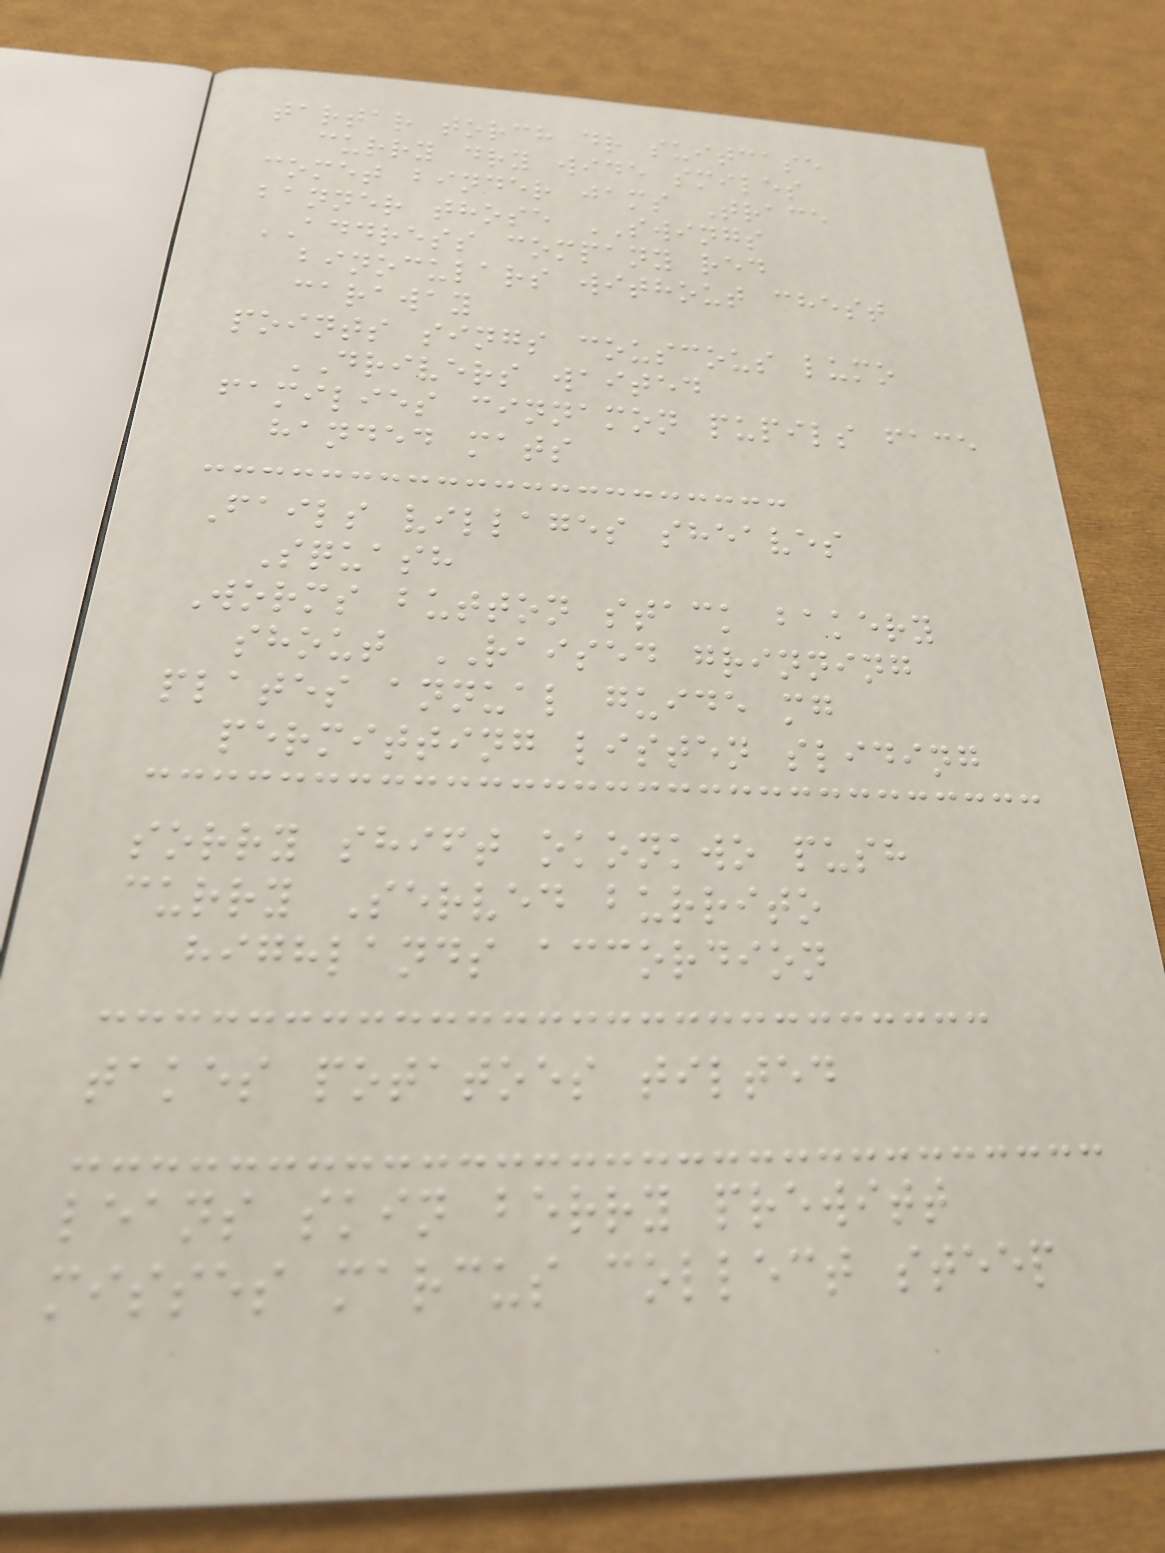tartar torch dr suitcase
curry dry wide smiles
comet binder jams Trace
banner those SWINGS
ADDRESS company red
binoculars without chest
caraway
points sings couscous lumo
DRIVERS waited
families cinnamon pupils face
handed mats
Fails villages sheaves
Squash
Worms button stack bakery
shout RAISED grinning
plates annual guide mg
permitting listen sliding
sorry shift okonkwo push
curry Served burrito
highlands accordion
takes potatoes tilted
leans skin berry prewitt
misses marcus collect steep
